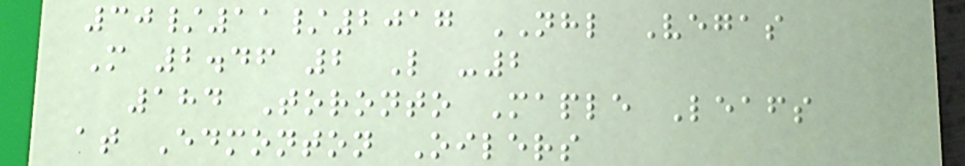30/11/2017 NHL Vegas
M 2.46 2 L -2
184 Toronto Maple Leafs
at Edmonton Oilers
